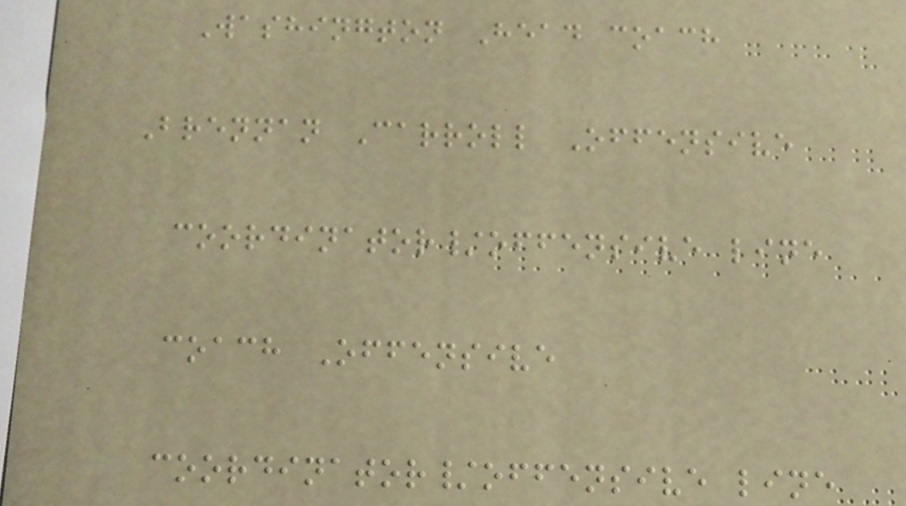Washington Head coach
Brennan Carroll Offensive
coordinator/offensive line
coach Offensive
coordinator/offensive line
